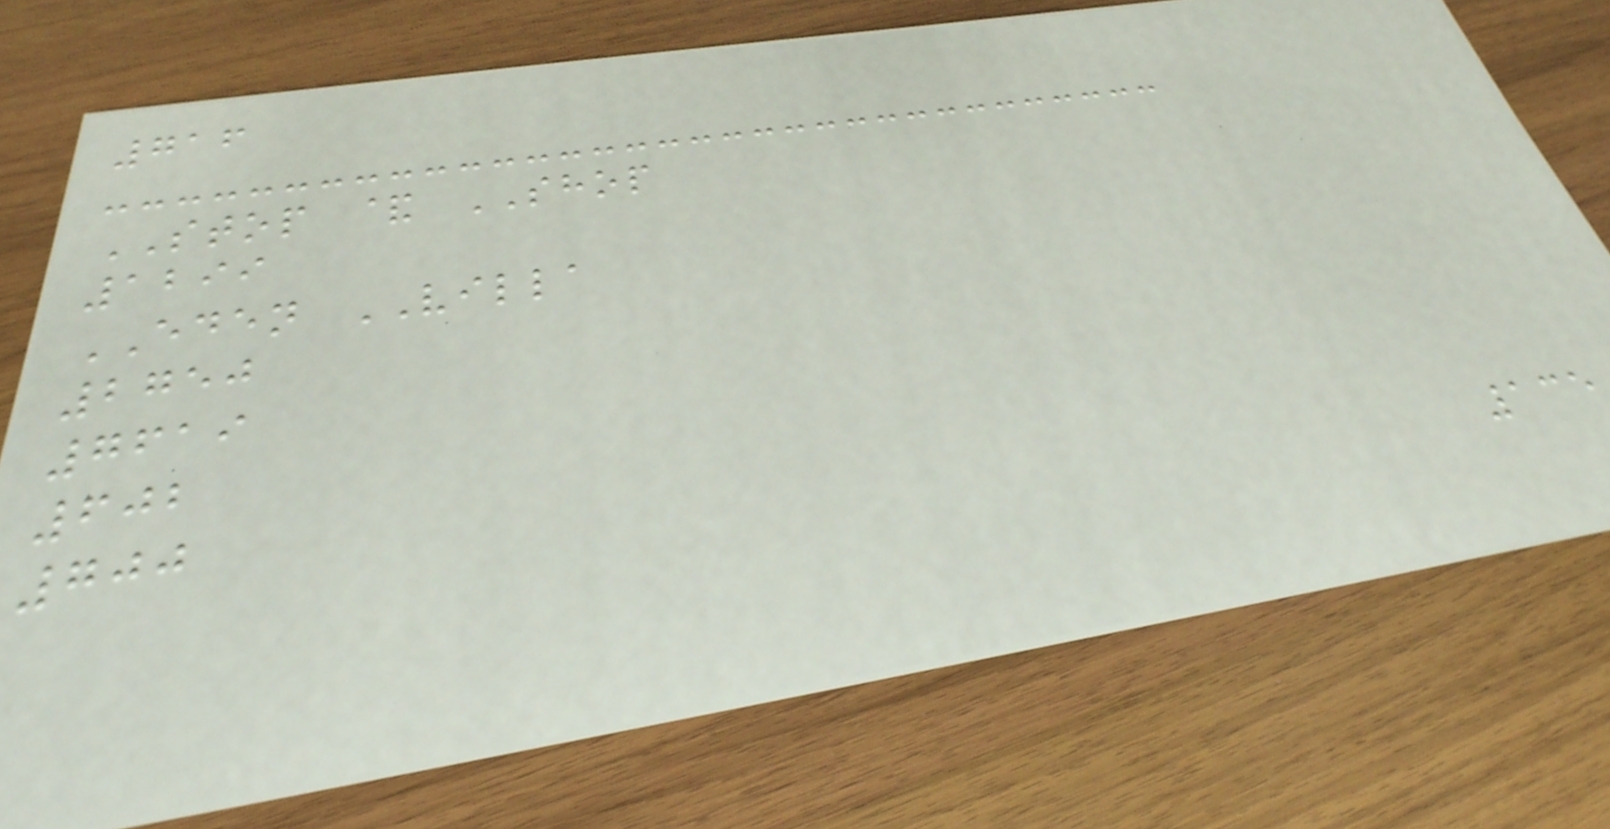716
STOP & SHOP
1299
EDEN VILLA
2750
7619
602
700
135
